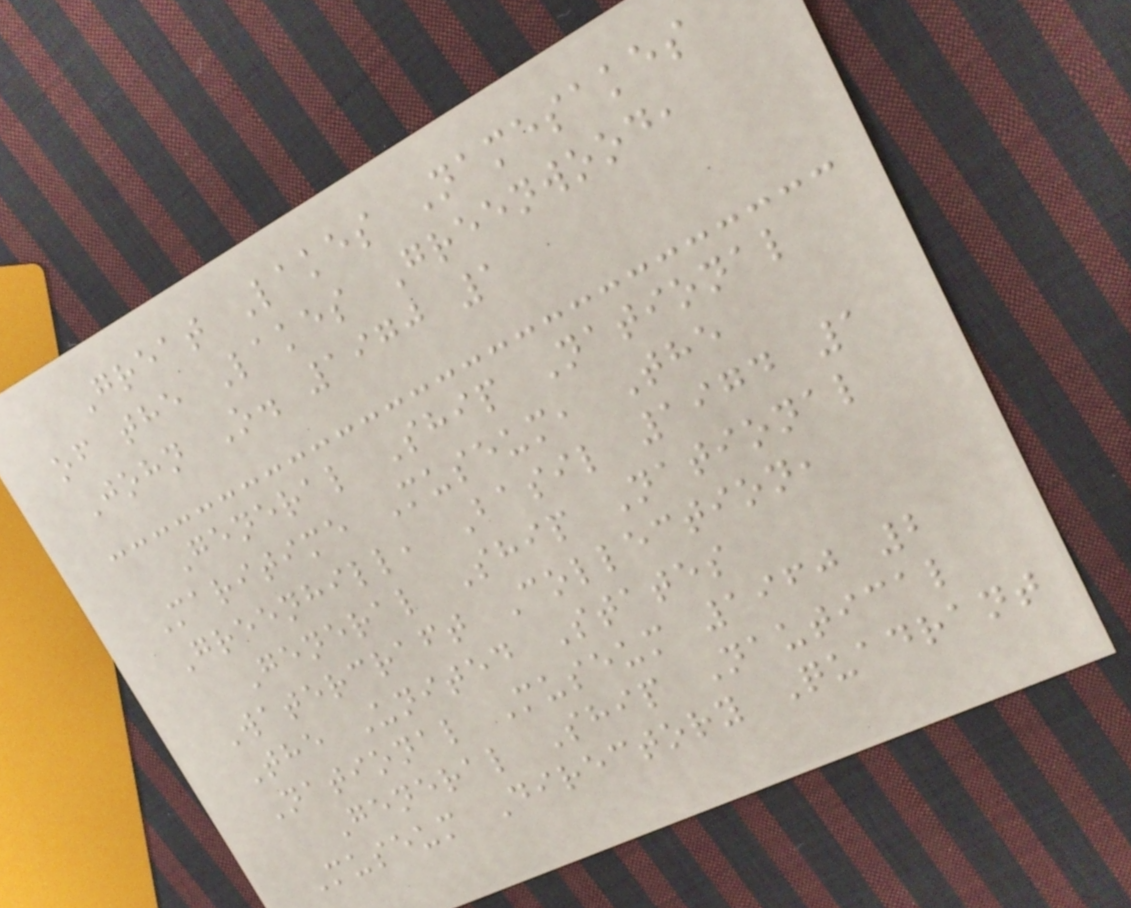Great Lakes Namesakes
of the Lakes Greenwood,
John O. 1970 1
General Ship National
Maritime Museum, The
Greenhill, Basil 1974 1
General Ship National
Watercraft Collection,
The United States
National Museum 1960 2
General Ship Nautical
Museum Directory Quadrant
